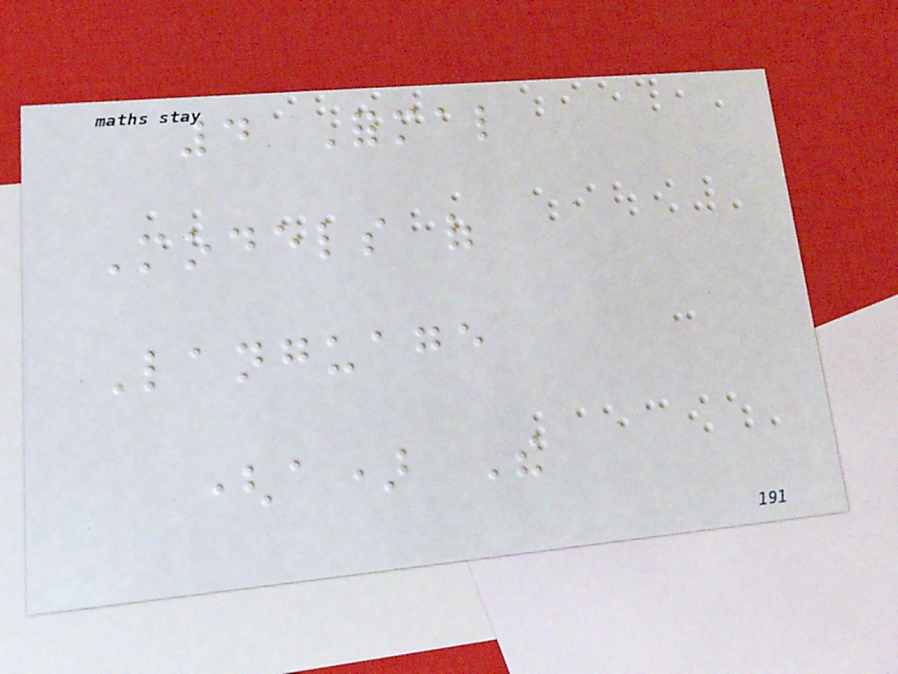4 Formal
Models of
Language
(a) The
